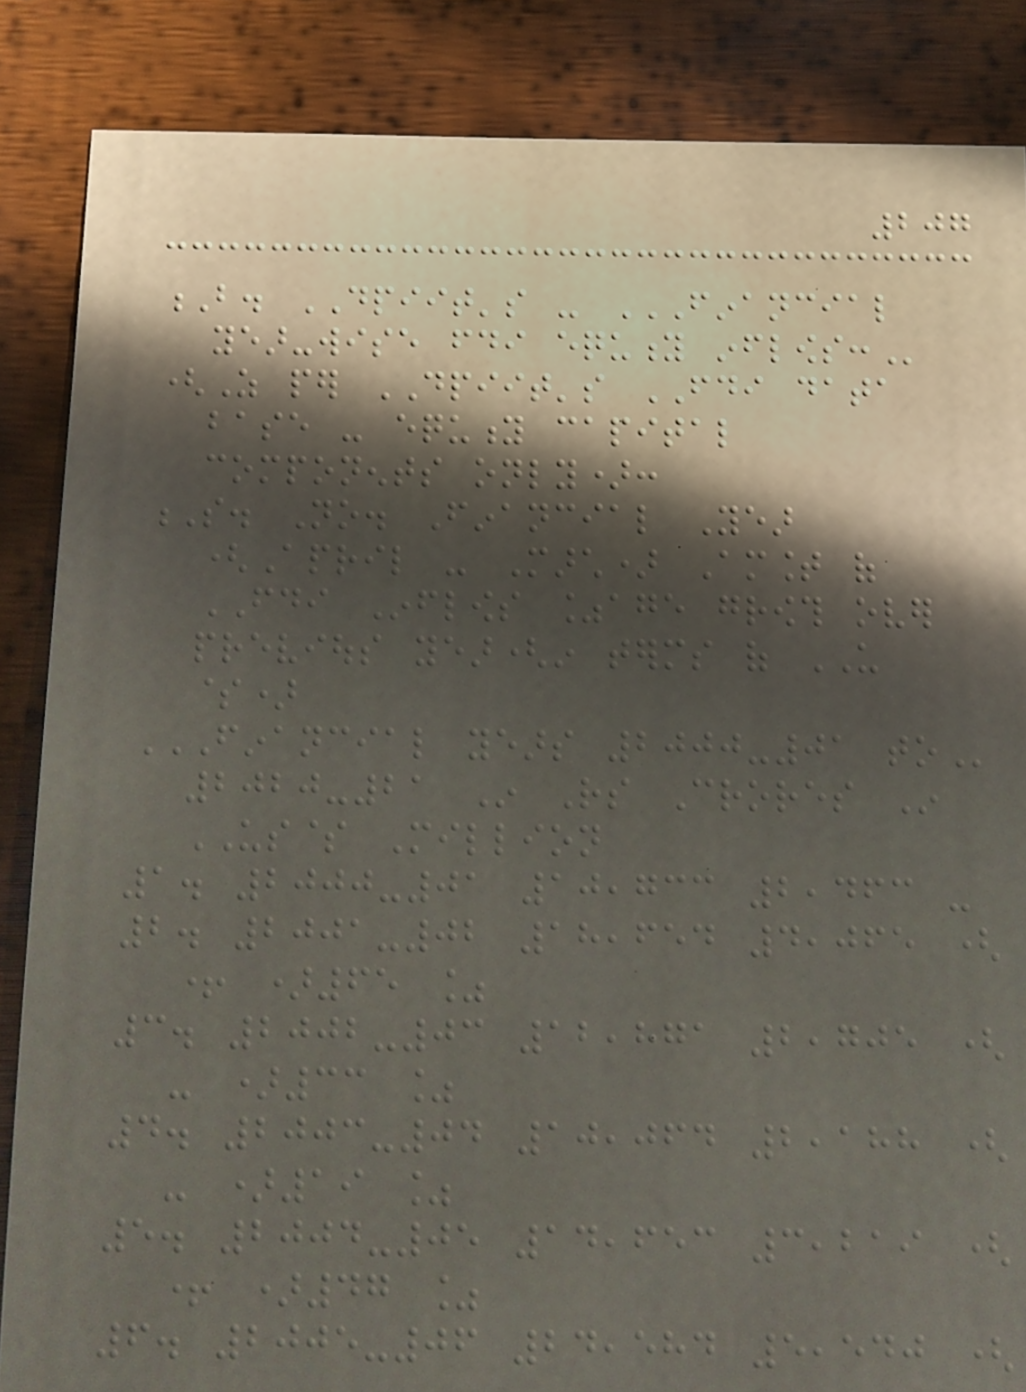207
B. DPIIT's - FINANCIAL
YEAR-WISE FDI EQUITY INFLOWS:
(As per DPIIT's FDI data
base - equity capital
components only):
S. No. Financial Year
(April - March) Amount of
FDI Inflows %age growth over
previous year(in terms of US
$)
FINANCIAL YEARS 2000-01 TO
2020-21 In Rs Crores In
US$ Million
1. 2000-01 10,733 2,463 -
2. 2001-02 18,654 4,065 (
+ )65 %
3. 2002-03 12,871 2,705 (
- )33 %
4. 2003-04 10,064 2,188 (
- )19 %
5. 2004-05 14,653 3,219 (
+ )47 %
6. 2005-06 24,584 5,540 (
